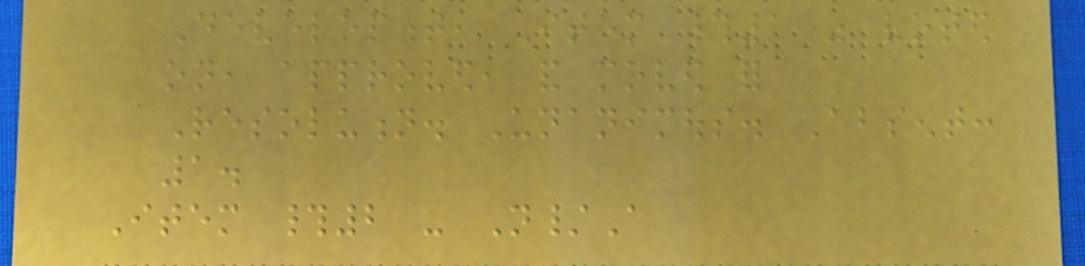Development, Item #1 was voted
on, approved, and moved for
Resolution. Unanimous. Absent:
1.
Item #2 - N/A
